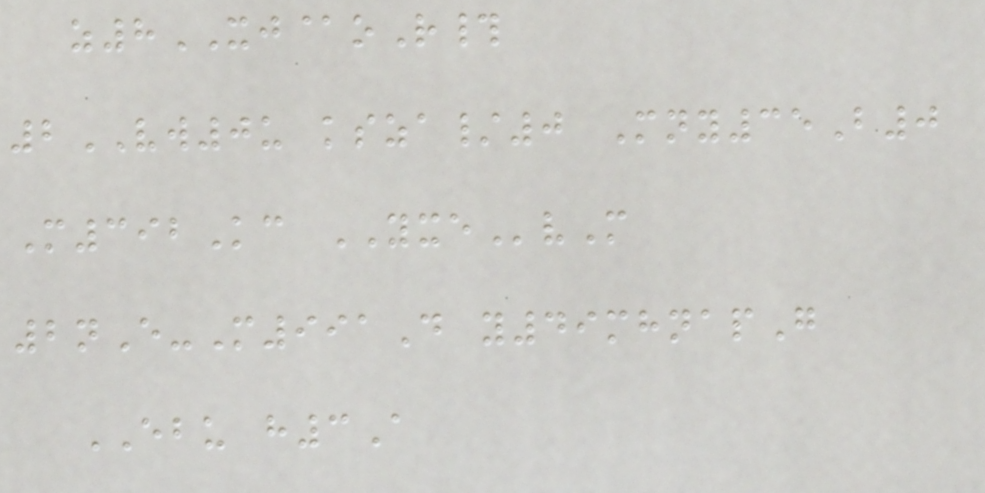z8XJ@oR#
2VW0u ksza/0 Mny35B0
M392Kc YXEvM
2nE-M991D y49mhnapG
EBU h3A
